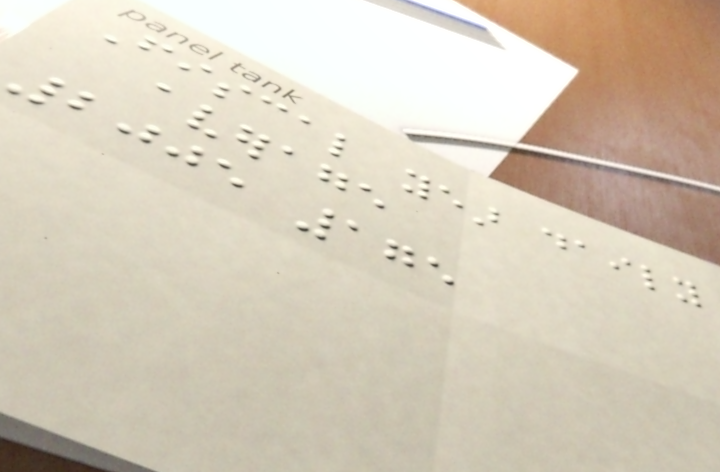Fiscal year daily
average
2005 175
